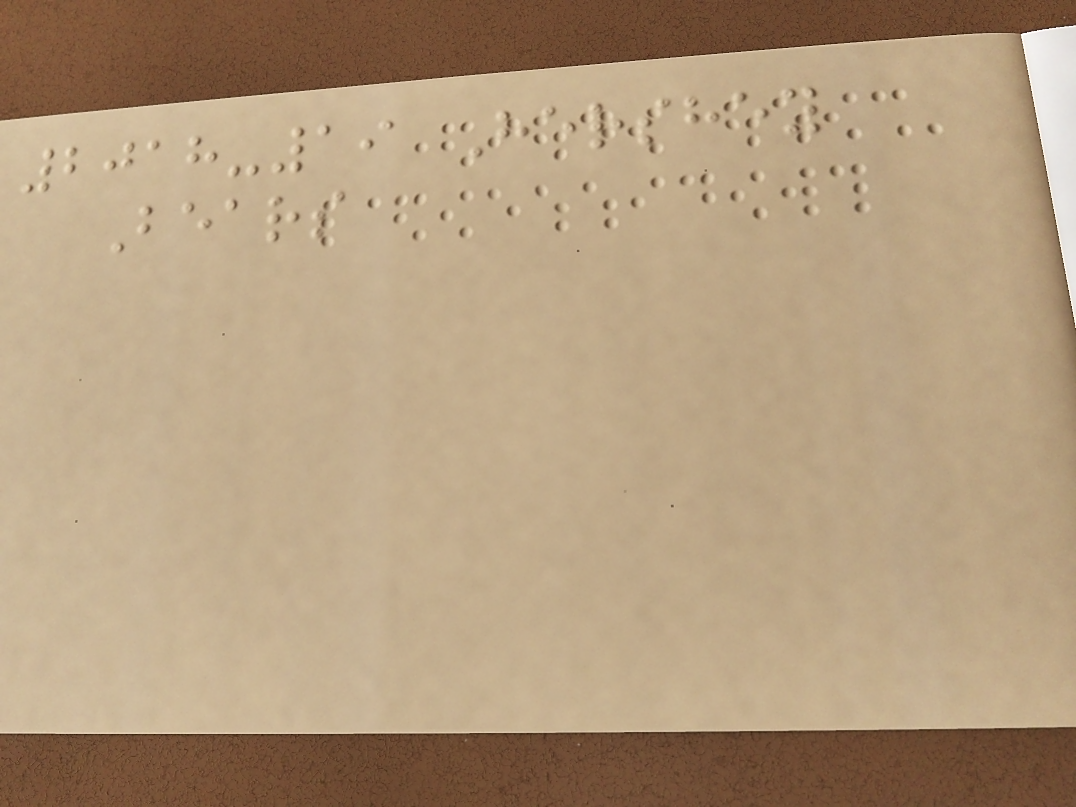2018-19 Hershey
Bears
